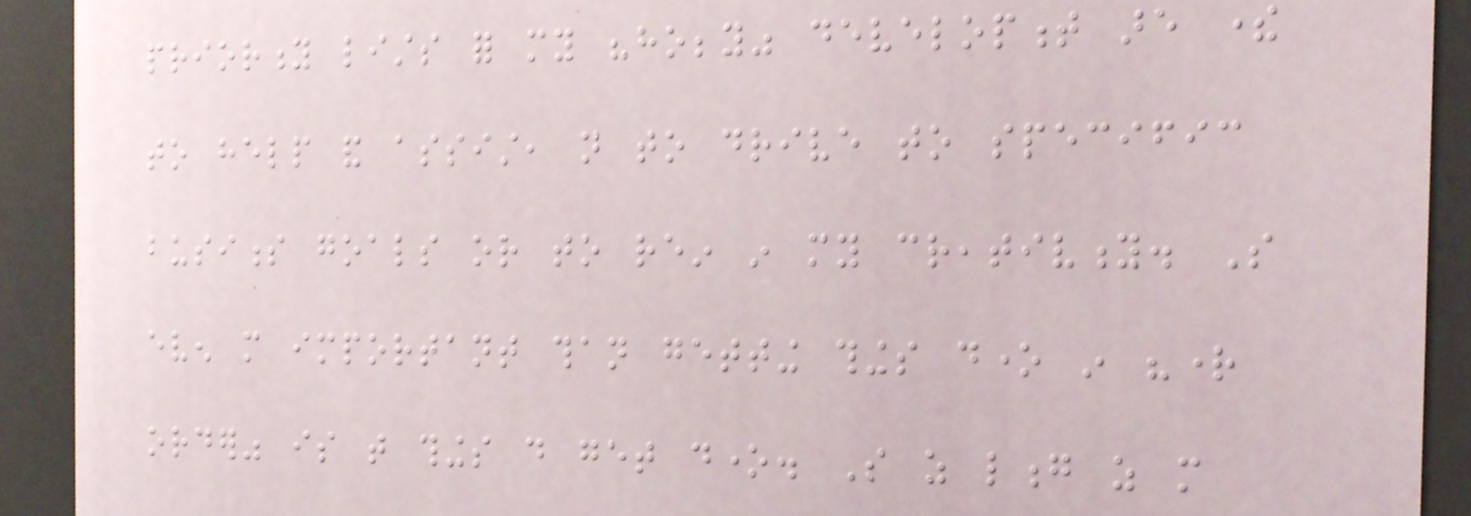priority lists for my "hobby" development are there
to help and assist, not to drive to specific
business goals or to rein in my creativity. So
even more important than getting things done in "right
order" is that things do get done. So as long as more
